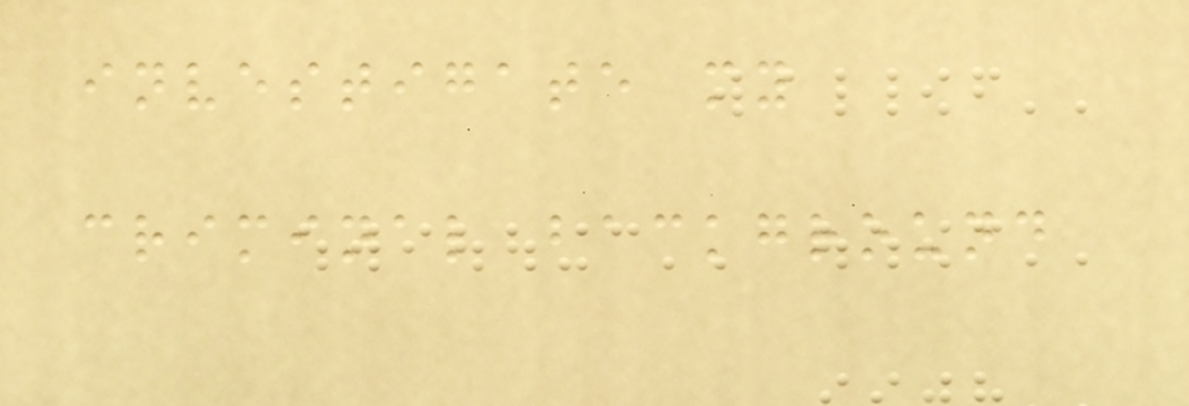investigate my
criminal background
